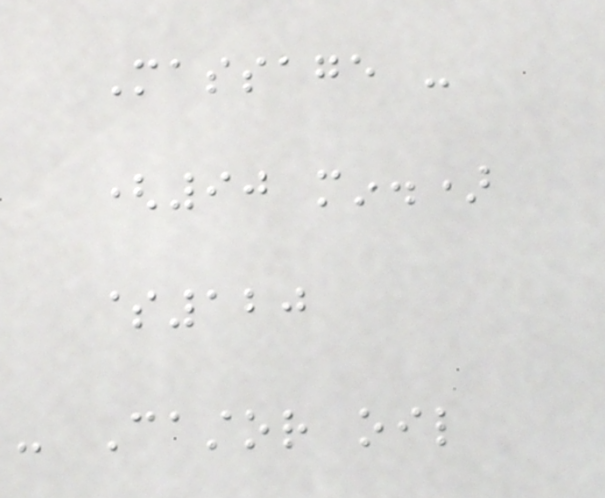Massage -
(90 min.)
$120
- Castor oil
